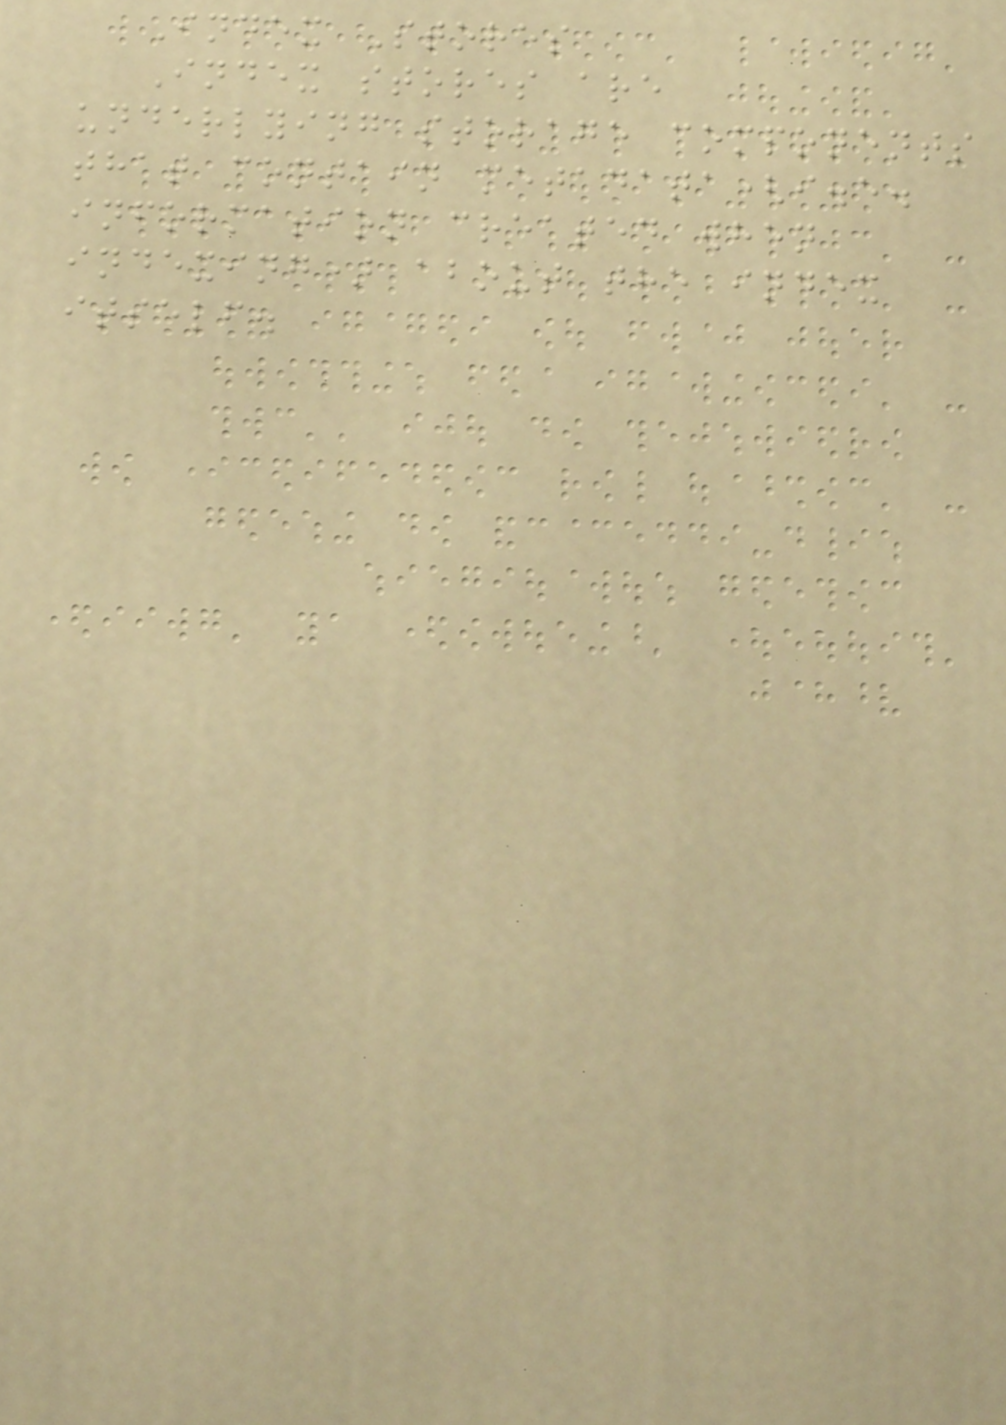Index Stores
Index stores are
underlying storage components
that contain metadata(i.e.
information created when
indexing) about the index
itself.
